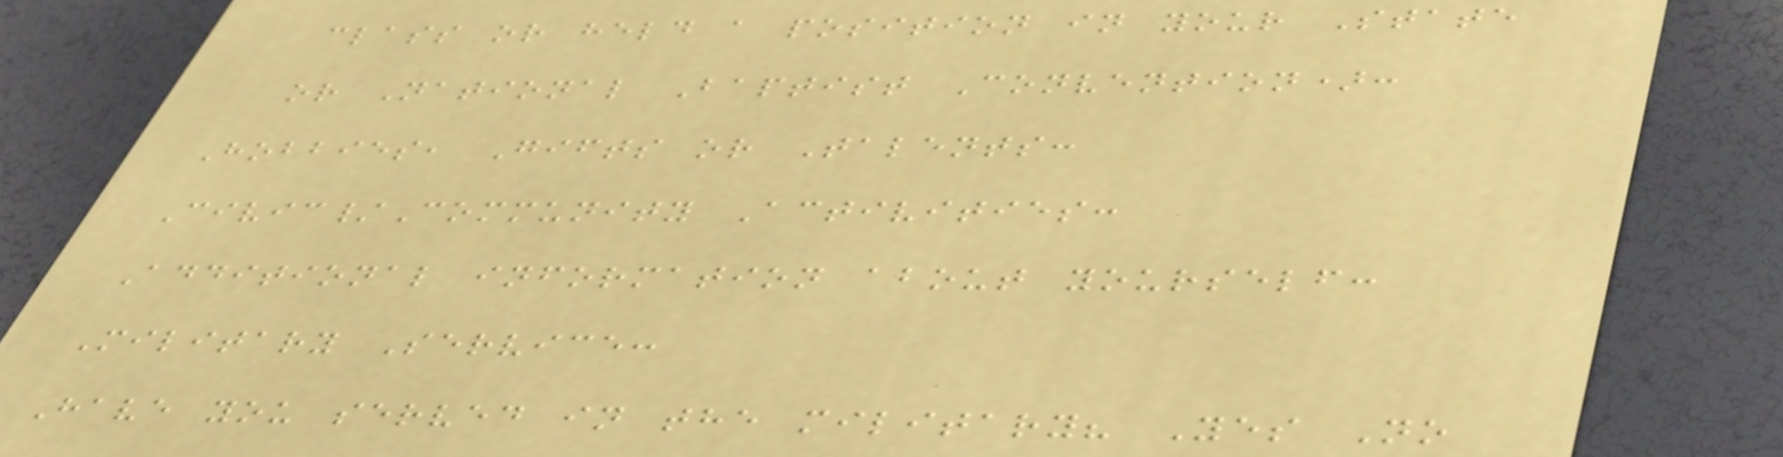class or held a position in your State
or National Baptist Convention):
Hobbies, Gifts or Talents:
Civic/Community Activities:
Additional information about yourself:
Military Service:
Have you served in the military? Yes No
